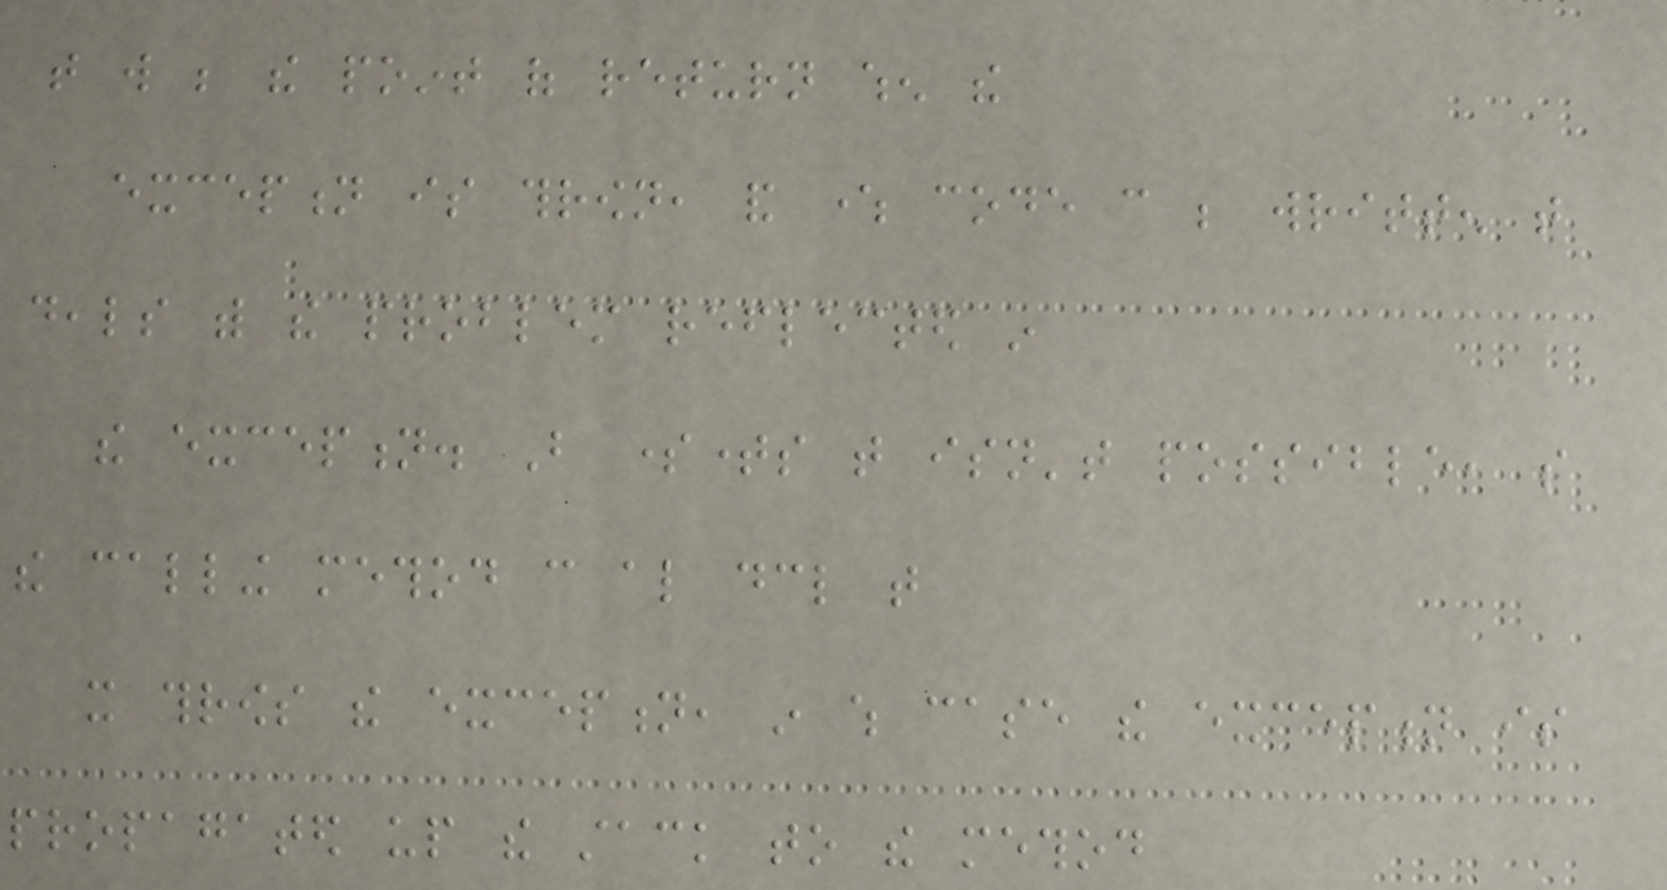that will be the point of return when the
exception is thrown, and where code can be written that
deals with the problem reflected in
the exception. But sometimes that isn't possible, so
the calling method can also declare that
it throws the exception, in which case the exception is
propagated up the stack to the method
